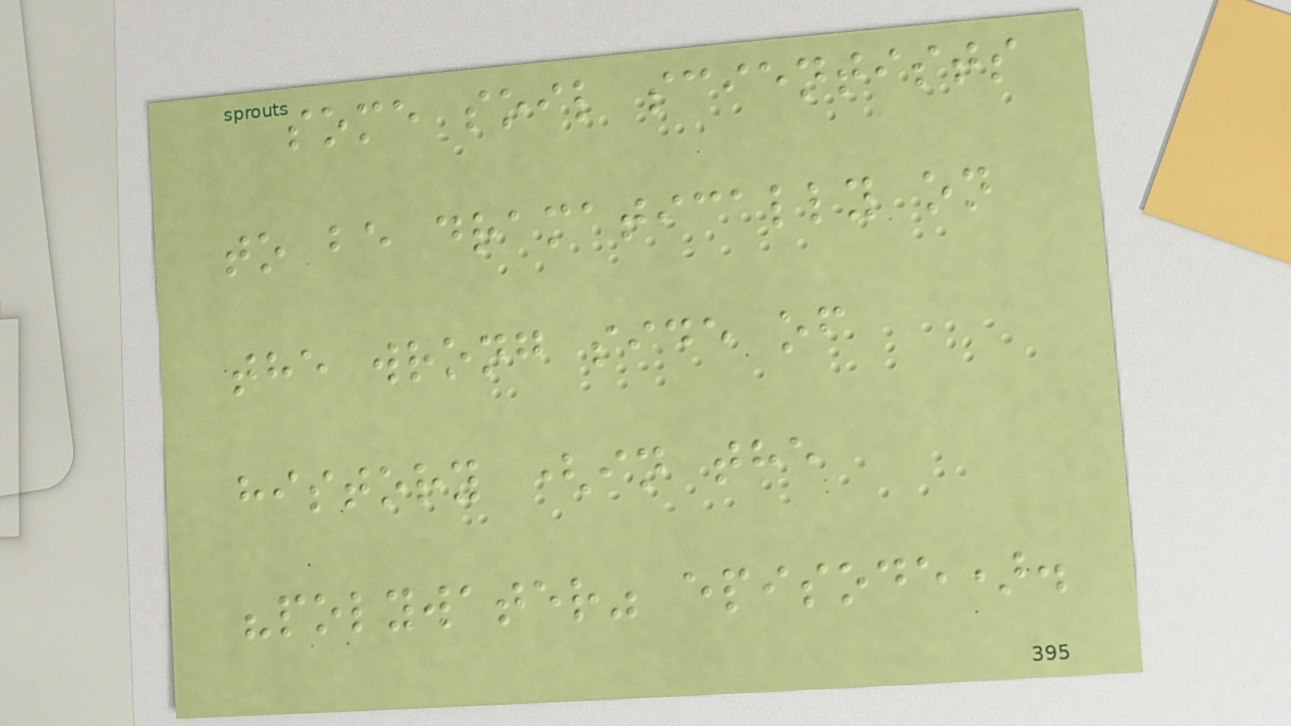some soil scientists
to be dramatically on
the wrong side of
history (in the
"polywater" episode).
